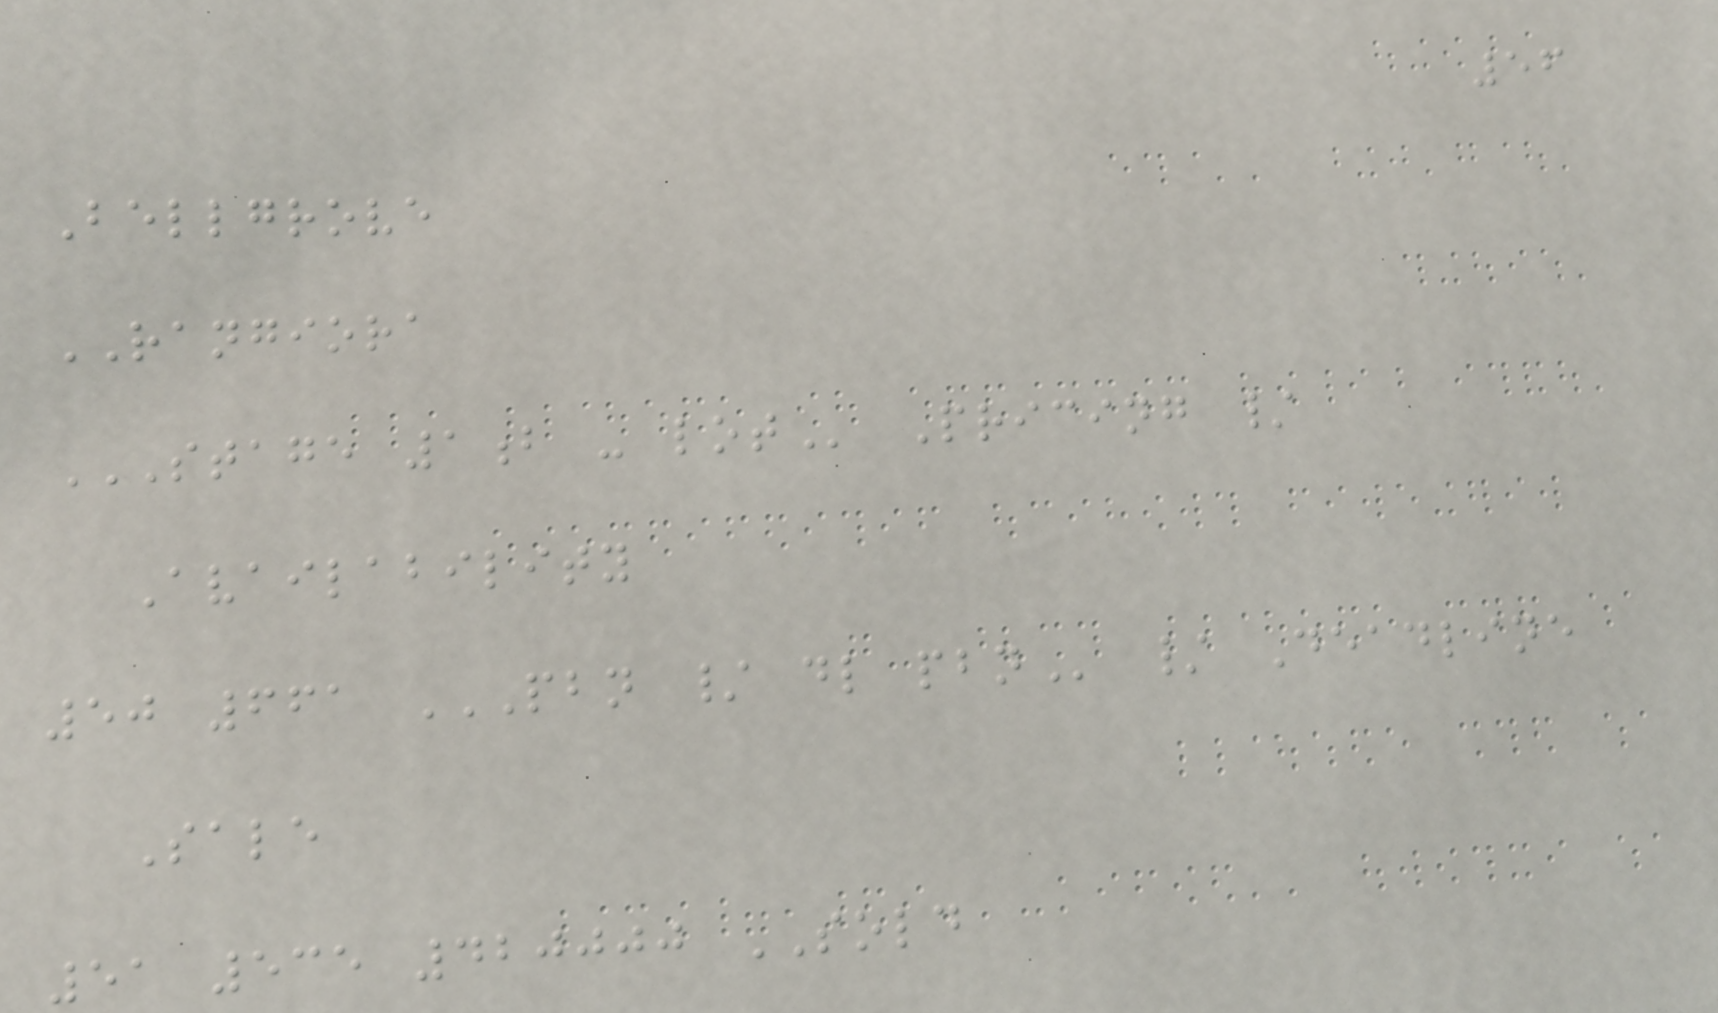56
Bellgrove
RANGIORA
STAGE 1B - LOT Pricing /
Availability
50 661 PBN / DL PBN / Deadline
Sale
51 535 420000 SOLD
